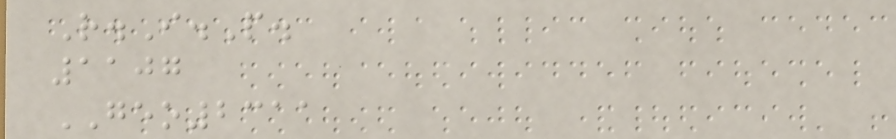R.I.P.
1107
GEO2311
